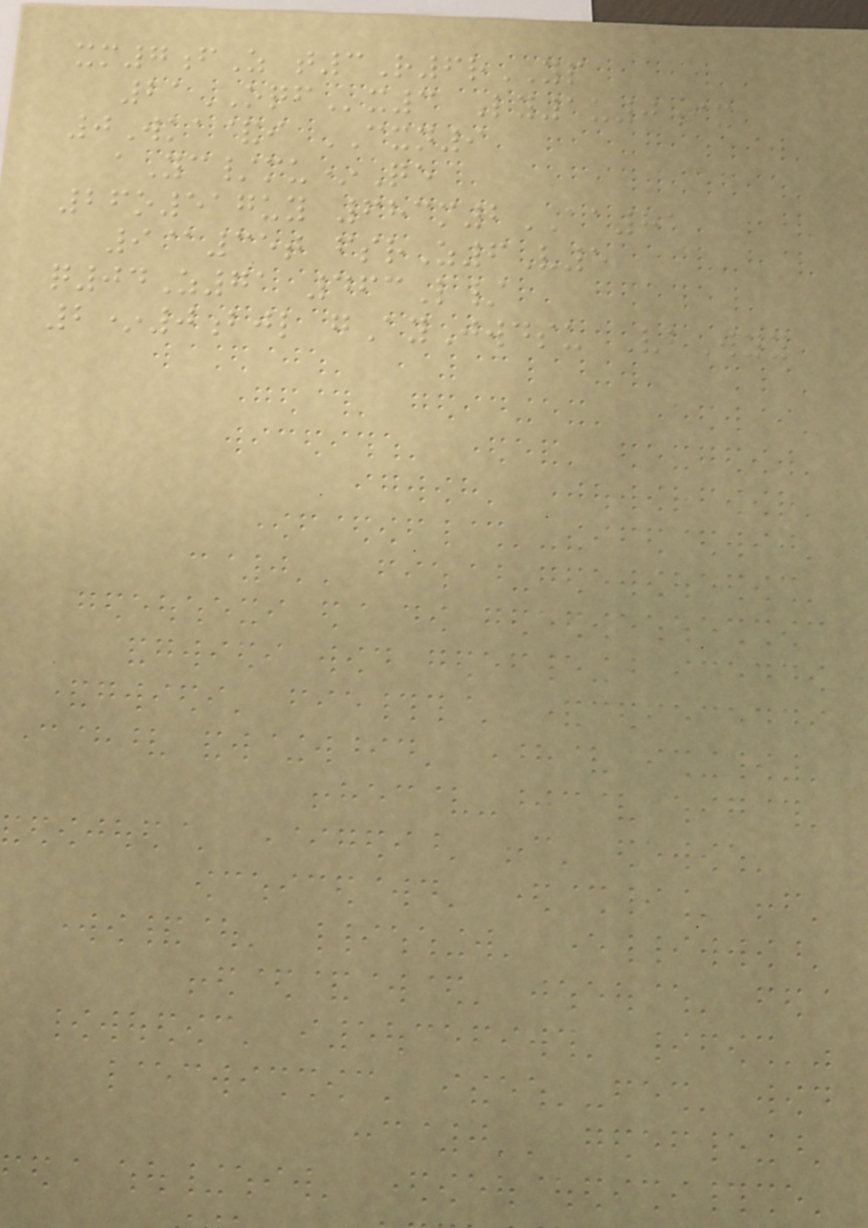xm7fZ t3R6rYP
21OQFx3 Ly1u0ix
0Wka&i CXN9
aYc/mu*Qe
26o517uy 683m2AA81
9@35t fsrZ6V5
q04Z71 463L/
2*0bjl gAyJwdsu VbWyy
